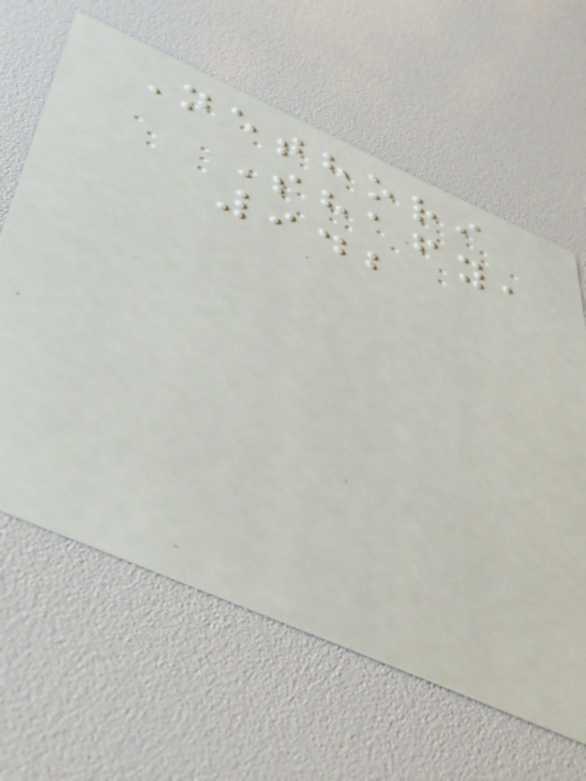Nethori
Shafy,
942
